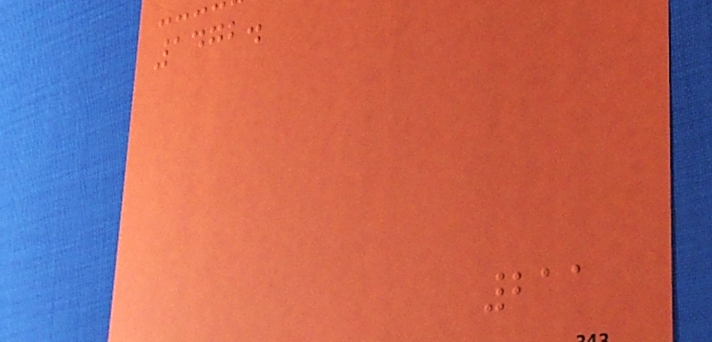1472.
211
